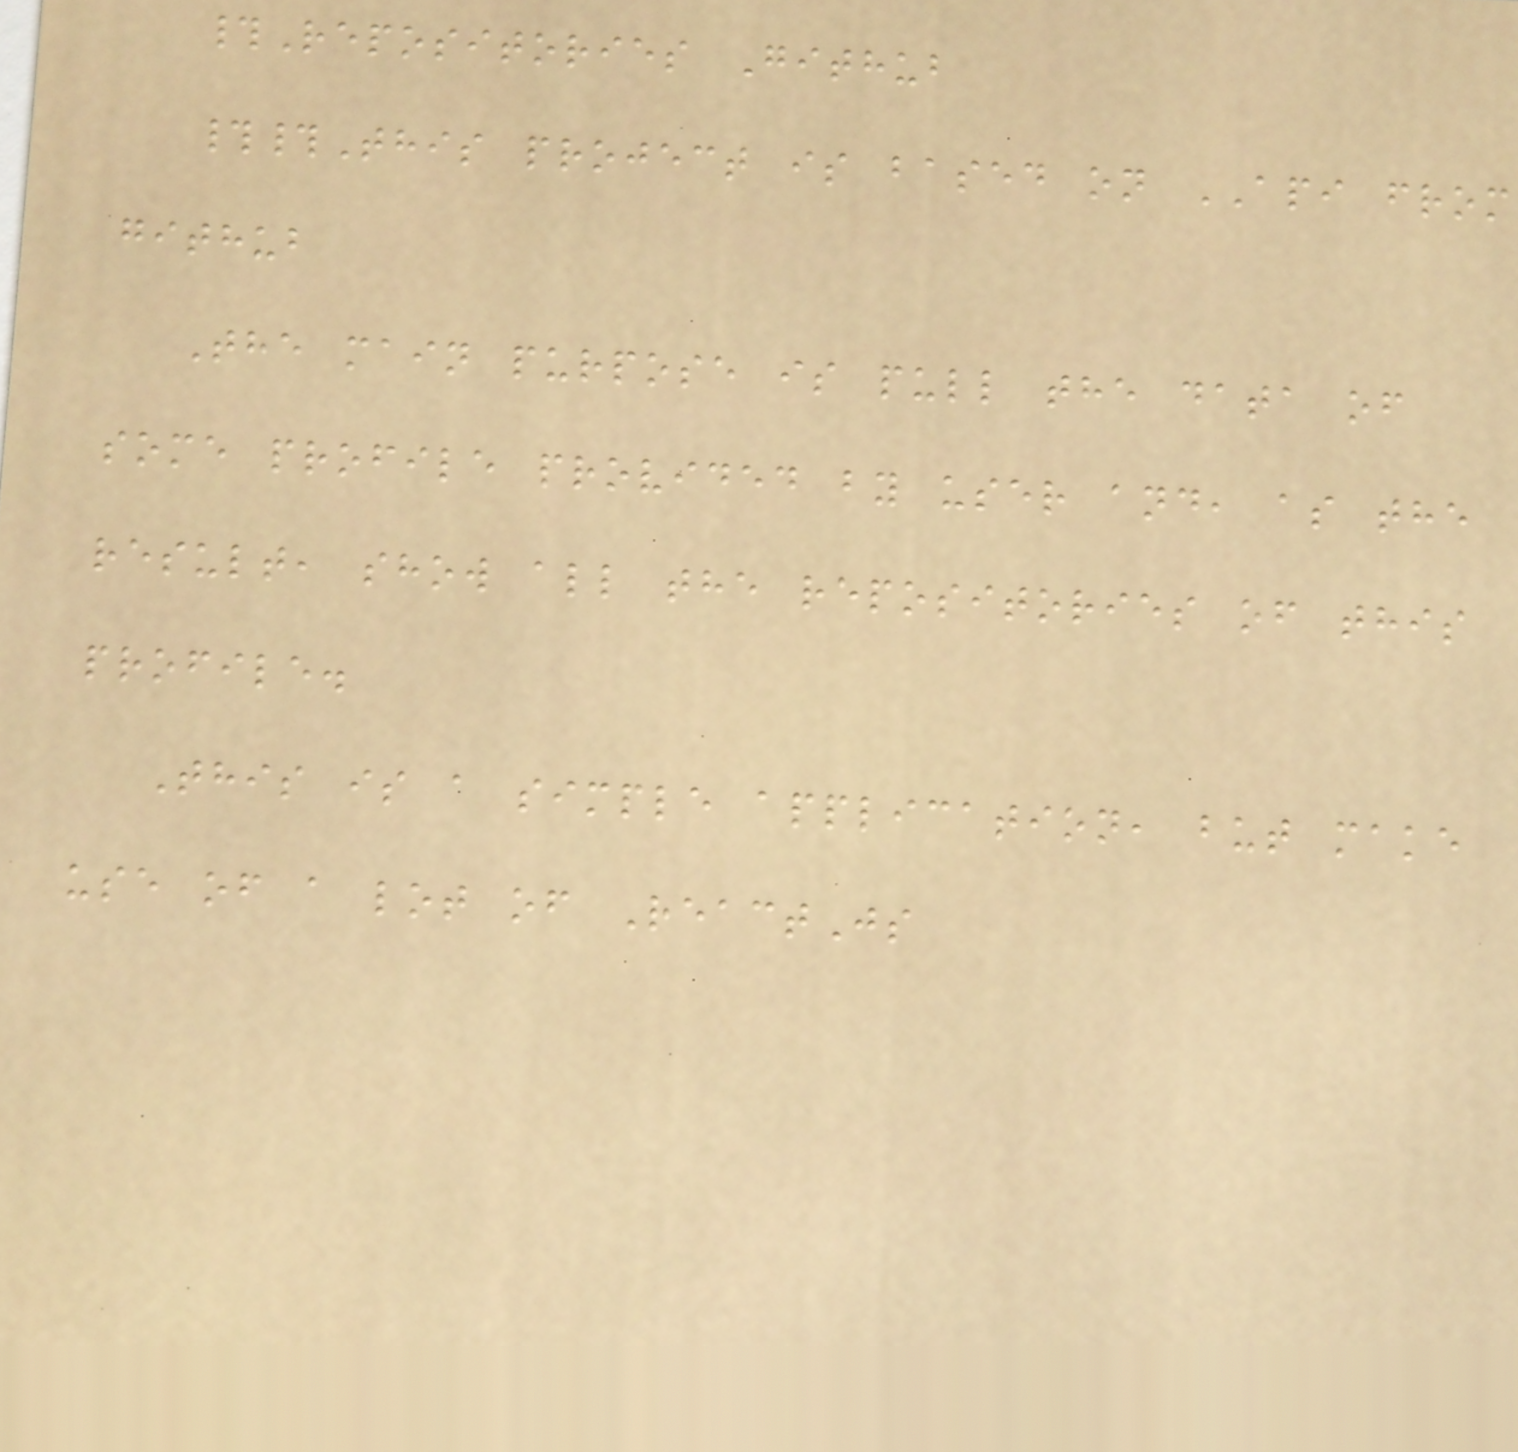#Repositories Github
##This project is based on API from
github
The main purpose is pull the data of
some profile provided by user and, as the
result, show all the repositories of this
profile.
This is a simple application, but make
use of a lot of ReactJs
